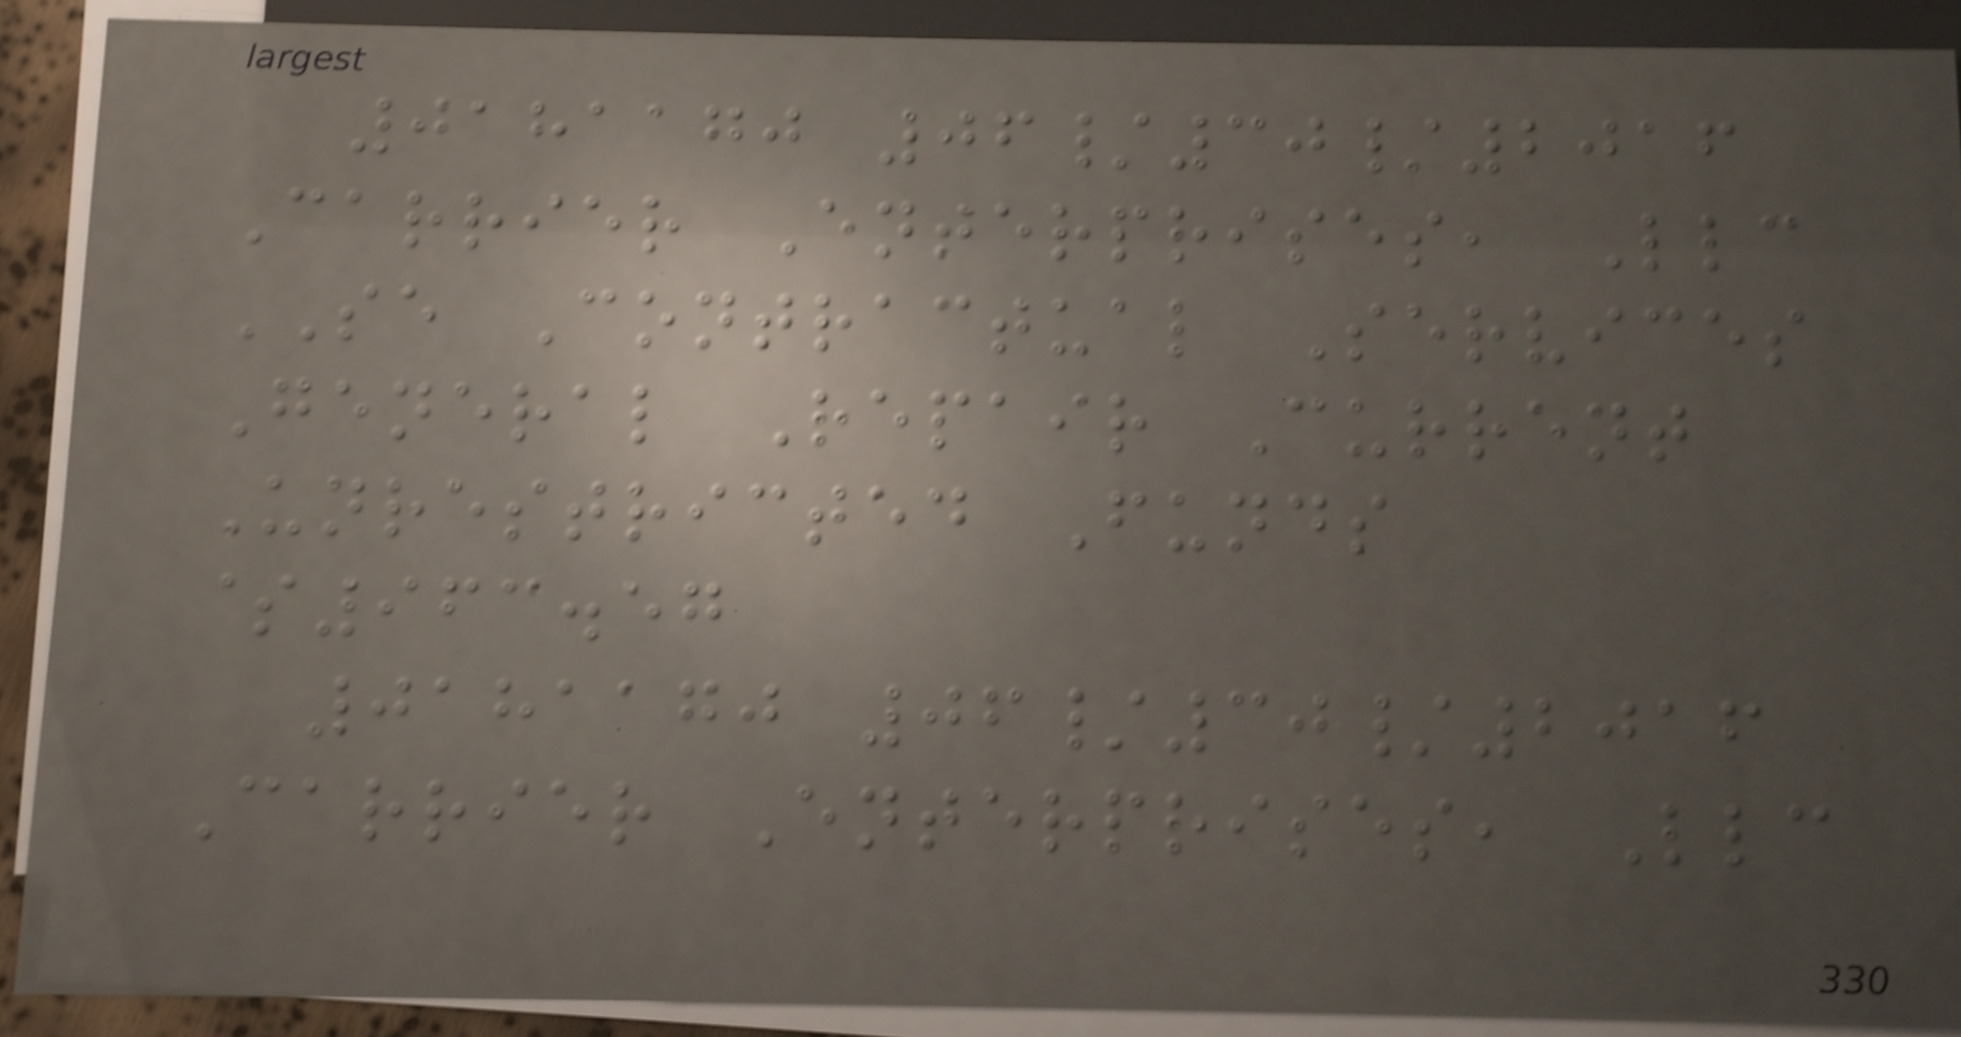0181170 06/30/2016
Carrier Enterprises, Llc
SE Contractual Services
General Repair Current
Unrestricted Funds
$963.57
0181170 06/30/2016
Carrier Enterprises, Llc
